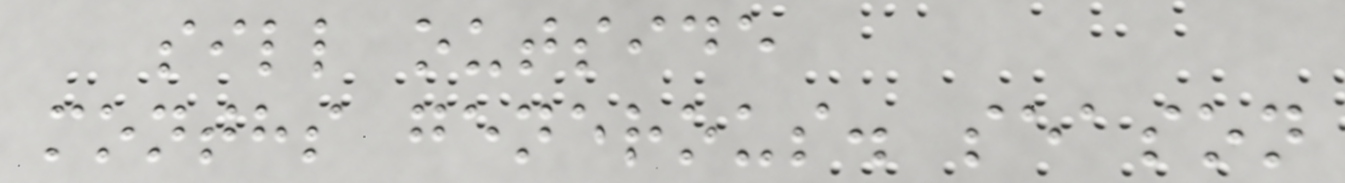sill outside
months generous. season
